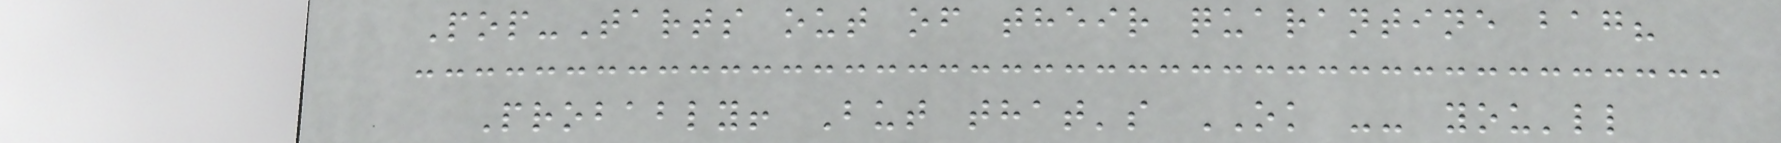Pop-Tarts out of their quarantine bag?
Probably! But that's OK -- you'll
